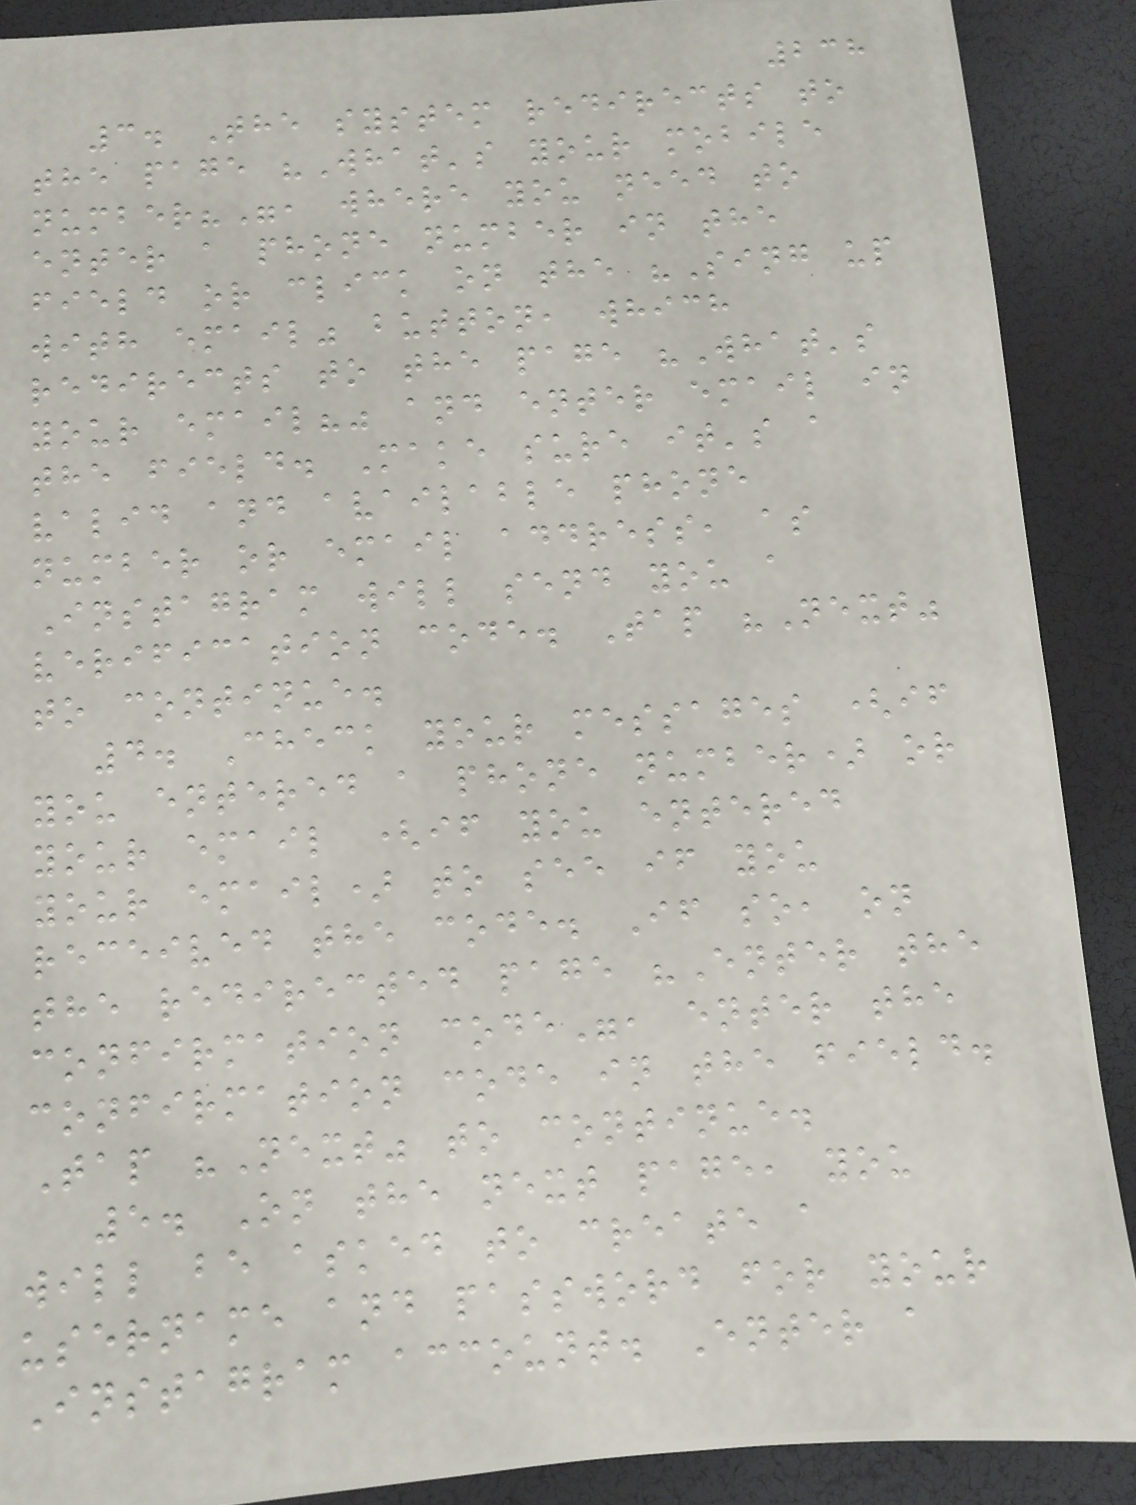238
3. The system redirects to
the page "What's your mobile
number?", where you need to
enter a phone number in the
field or click on the "Sing up
with email" button, which
redirects to the page "What's
your email?" and enter email in
the field. Make sure it's a
valid and available phone
number or email address, as
Instagram will send you a
verification code. Tap "Next"
to continue.
4. Check your messages (if
you entered a phone number) or
your email (if you entered
your email) to see if you
received the code. If so, on
the redirected page "Enter the
confirmation code", enter the
confirmation code in the field.
Tap "Next" to continue.
5. On the next page, you
will be asked to create a
username and password for your
Instagram account. Enter a
